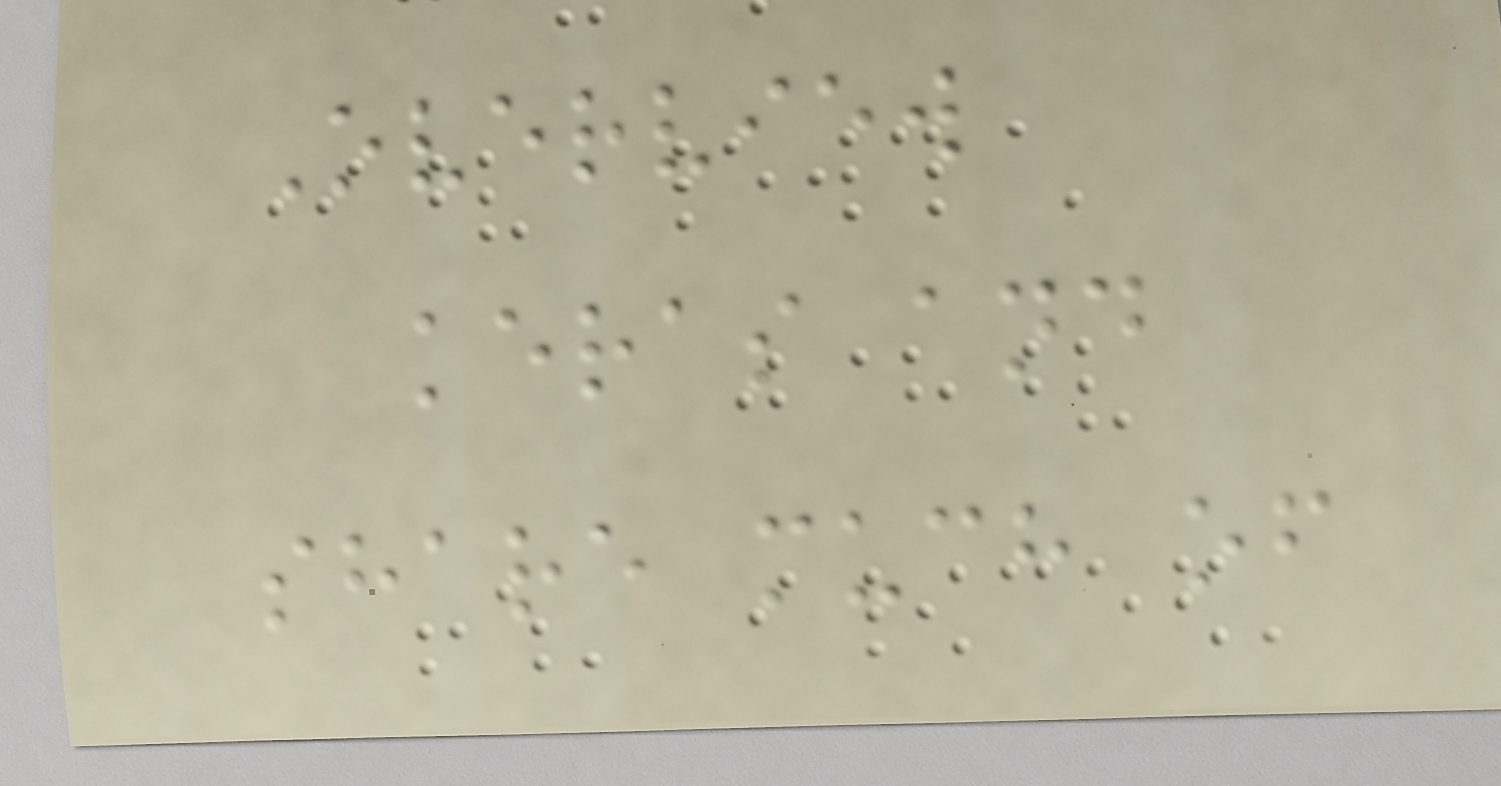Overview
keras and
share much of
